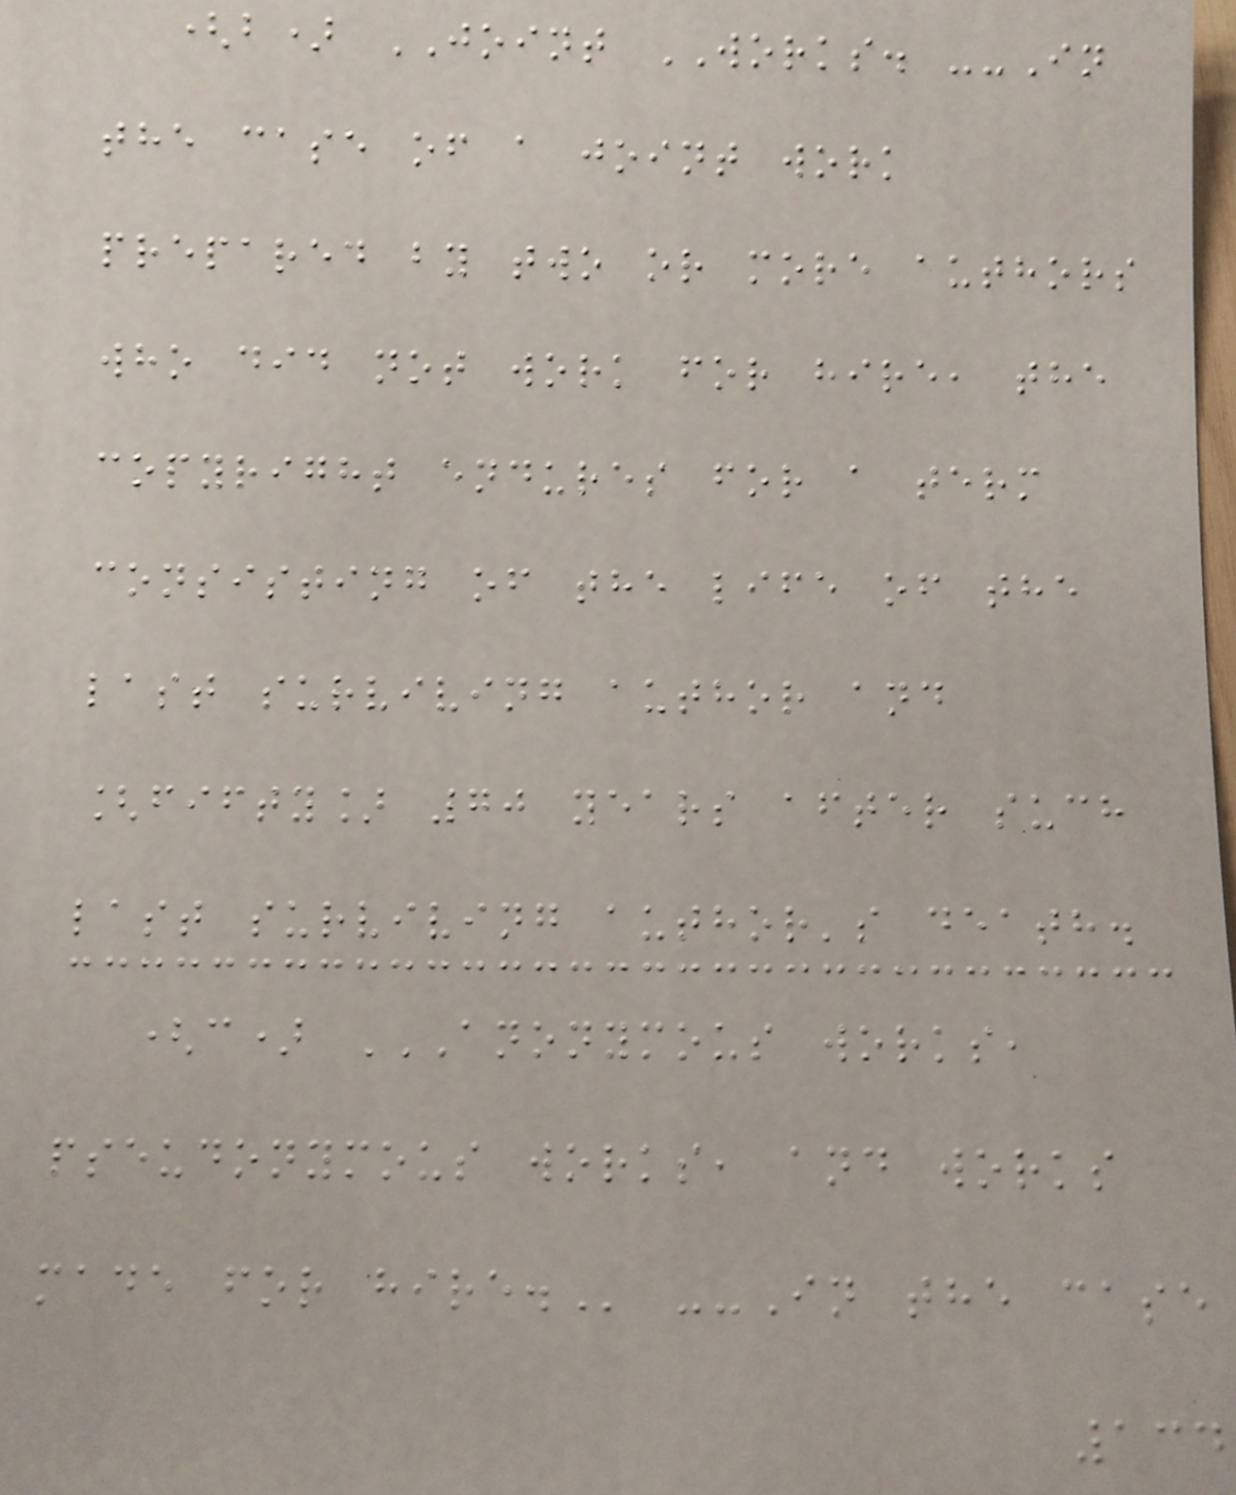(b) JOINT WORKS. --In
the case of a joint work
prepared by two or more authors
who did not work for hire, the
copyright endures for a term
consisting of the life of the
last surviving author and
[fifty] 70 years after such
last surviving author's death.
(c) ANONYMOUS WORKS,
PSEUDONYMOUS WORKS, AND WORKS
MADE FOR HIRE. --In the case
134
